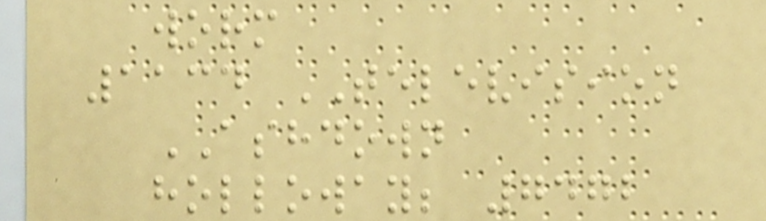worm
1134 TELEVISION
ASHDOWN
holloway; 7472
